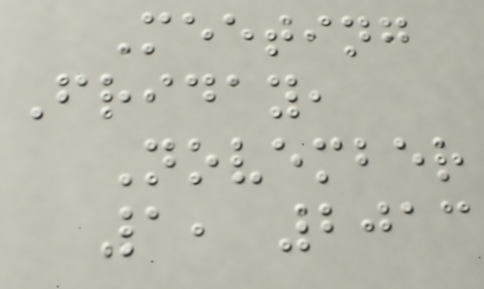Meeting
Friday,
November
1, 2013
